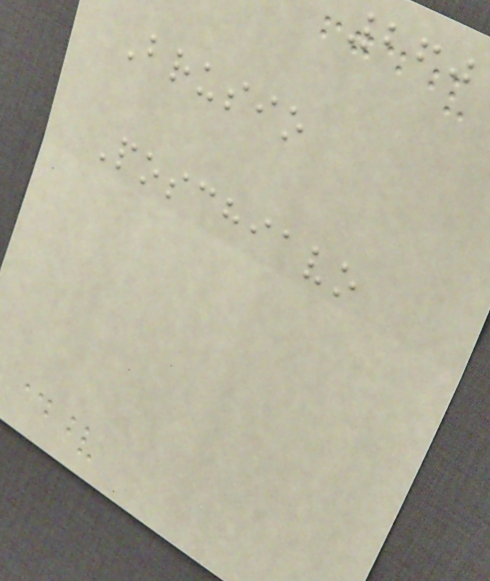260
Brusio
Poschiavo
